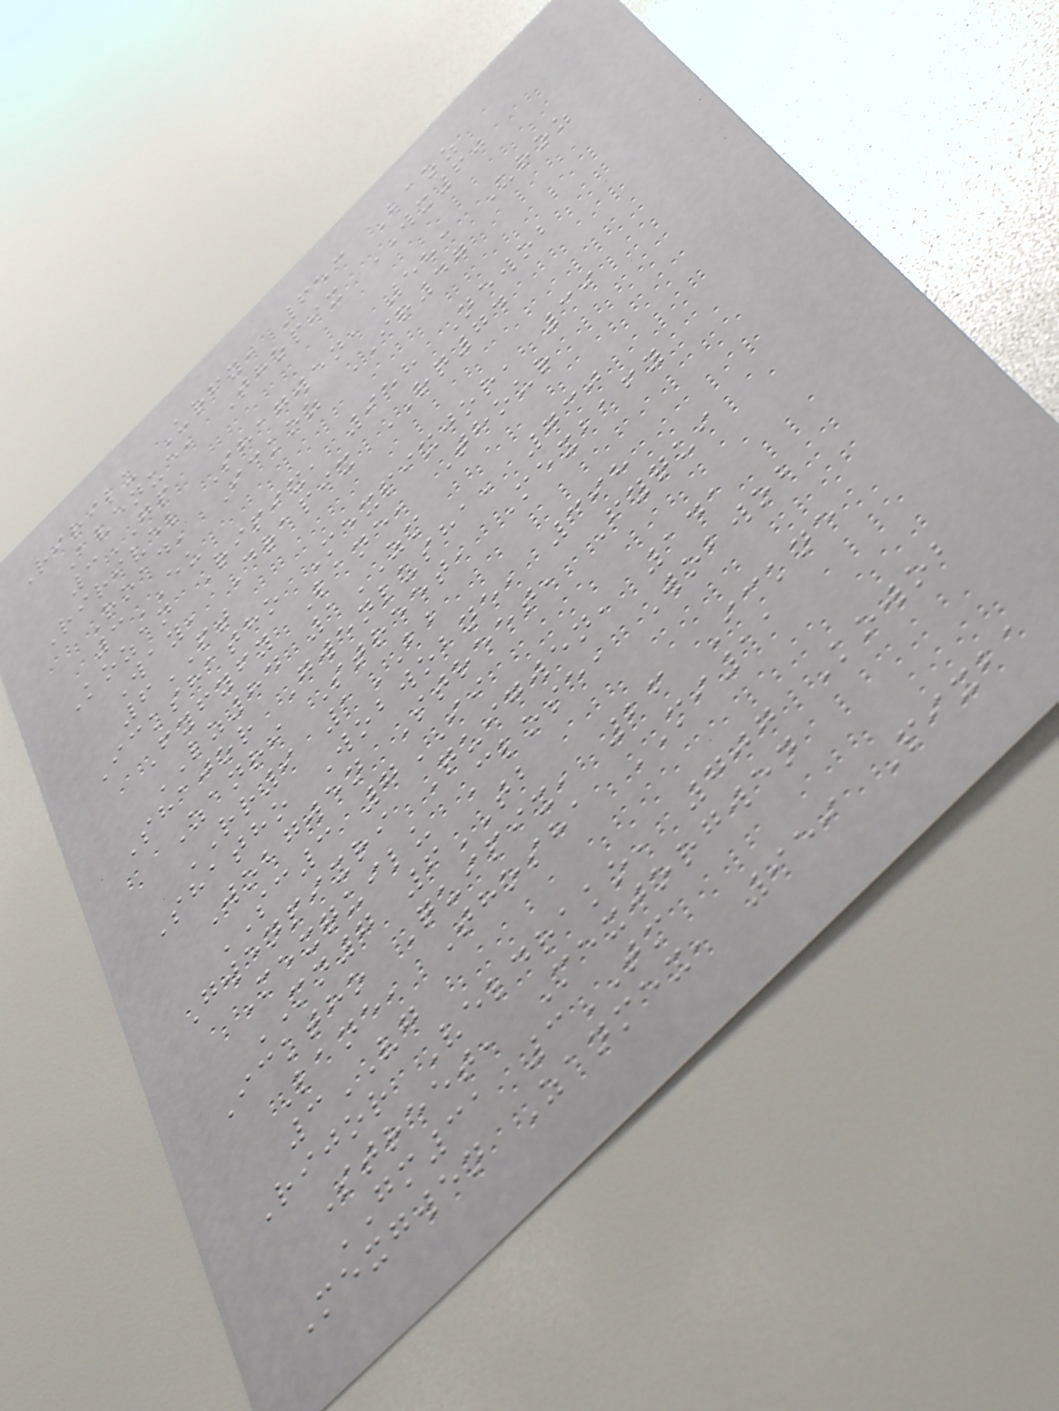Ririlu Urfy, 653 Baoz
Avenue, Thopix WX60
3GP
Ririvel Shagwen, 581 Uroz
Road, Ickoz IR47
3EU
Kozan Ripix, 958 Newob
Way, Drapix RQ74
6PT
Ickshatho Mexpixjor, 39
Fyfyfy Lane, Thour
LZ84 1ZM
Shajor Gwenlusha, 730
Zanri Street, Mexbafy
RR9 1BB
Shatho Wobwobne, 398
Wobgwen Street, Fyqui
SC3 7II
Gwenpixri Quigwen, 141
Mexquilu Close, Wobwob
MN7 6TB
Icktho Quipix, 26 Ickne
Lane, Thosha MI11
3VG
Rijor Veldrako, 707 Kowob
Street, Mexjorgwen
GM31 3TM
Mexgwen Zanmex, 959 Pixba
